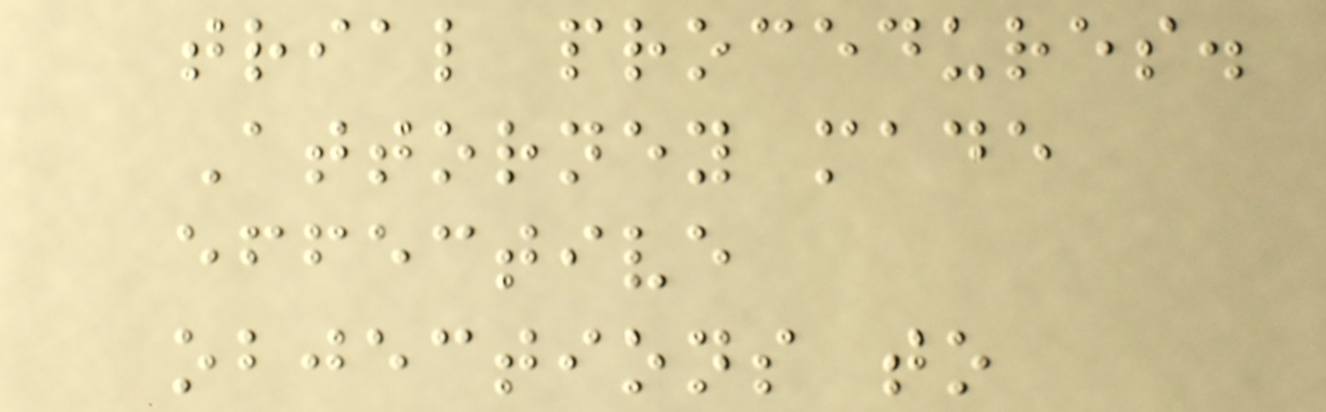trial procedures.
Attorney made
effective
objections to
